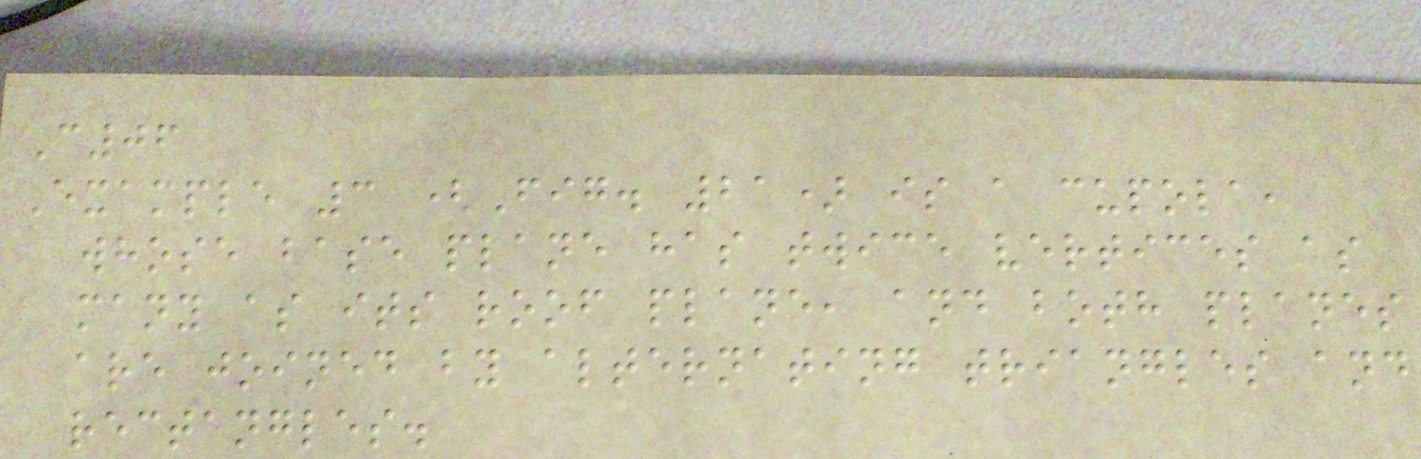C06
Example 3 (Fig. 21) is a cupola,
whose base plane has twice vertices as
many as its roof plane, and both planes
are joined by alternating triangles and
rectangles.
